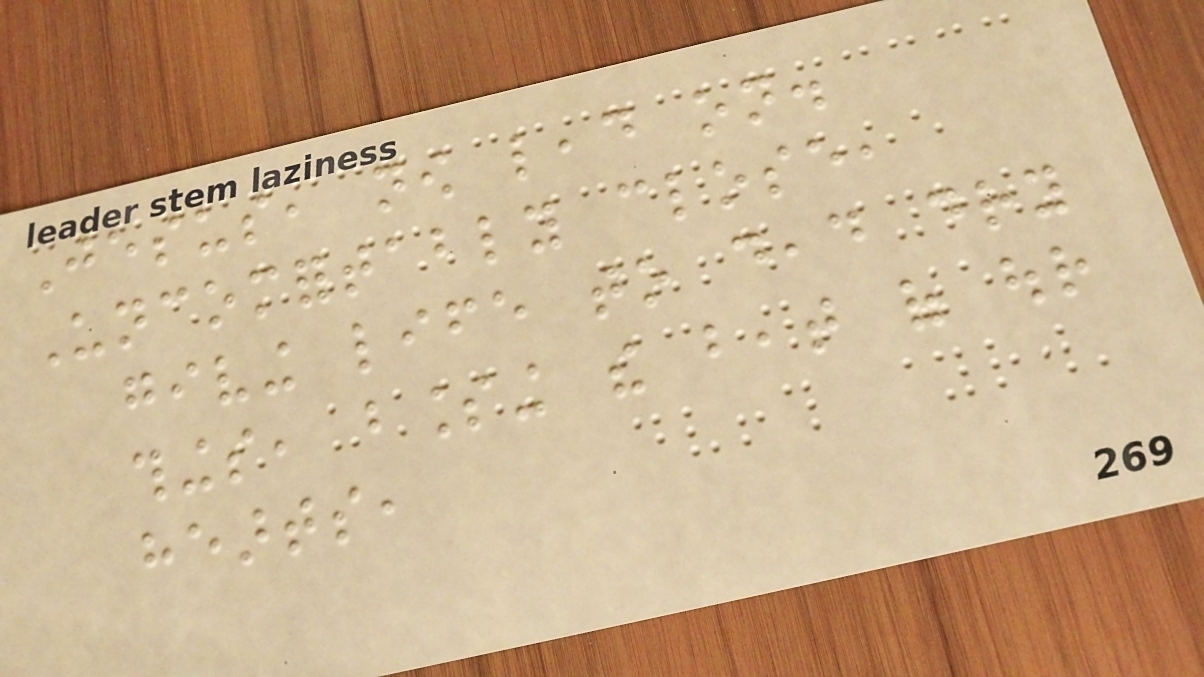Jesus, now lead on.
Uncomfortably close,
giving life to dead dry
things, blessing the beat of our
hearts,
